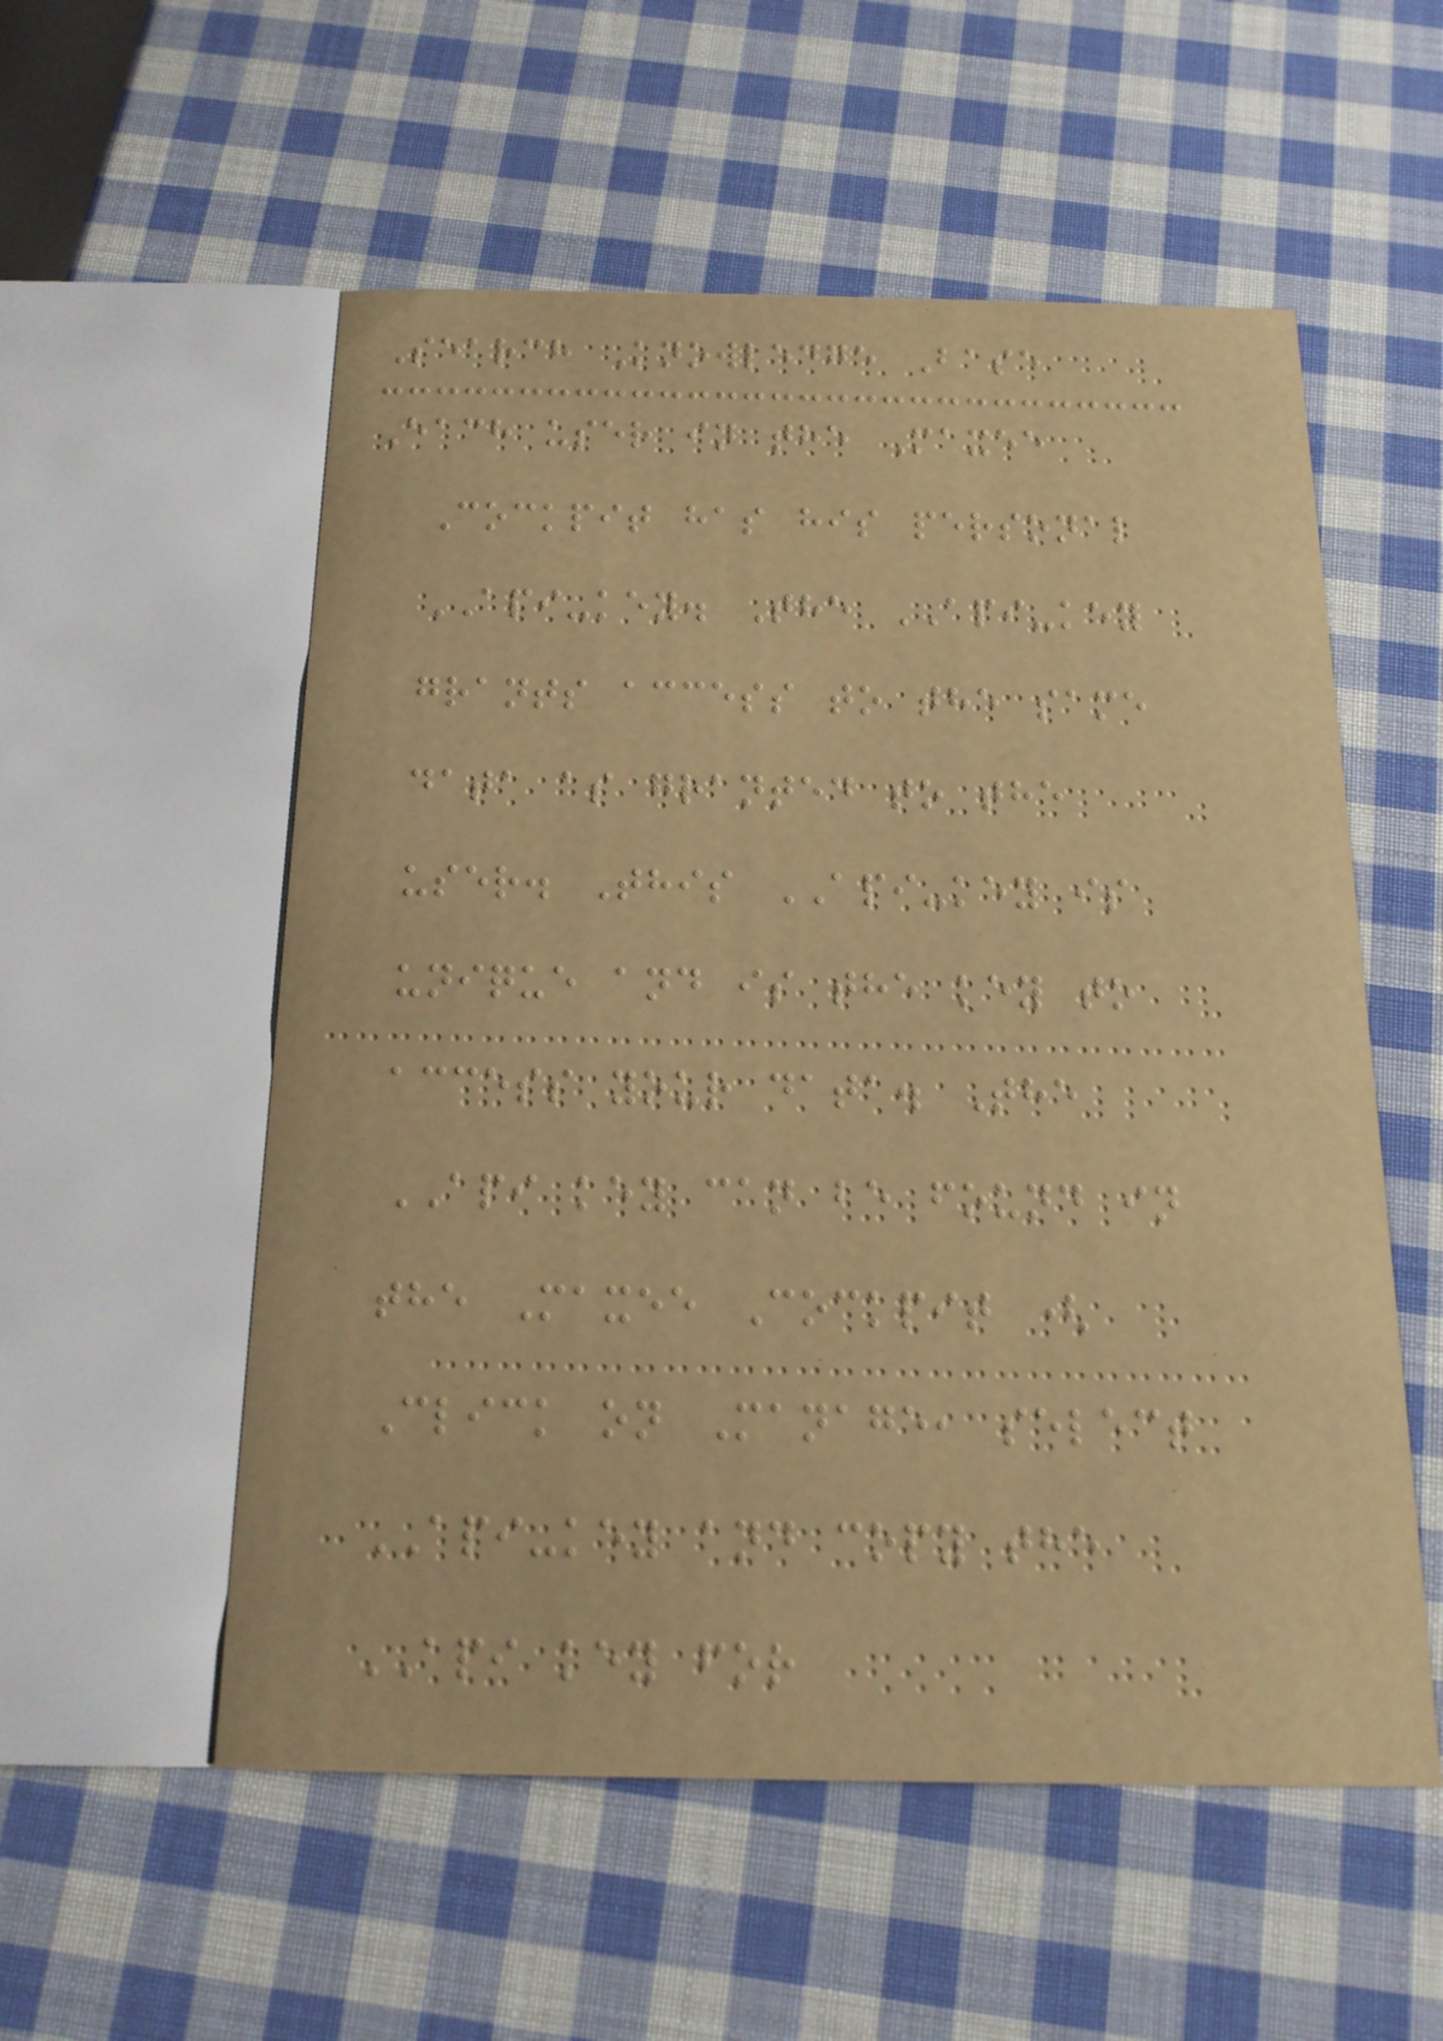Search Knowledge Base
Each user in the Maxee
Cockpit has his personal
API-key. The API-key
grants access to the same
data as granted to the
user. This API-key is
unique and is the key to
access your data. The
API key can be found in
the Maxee Cockpit (
Click on Manage, select
API-key and copy the
API key for
